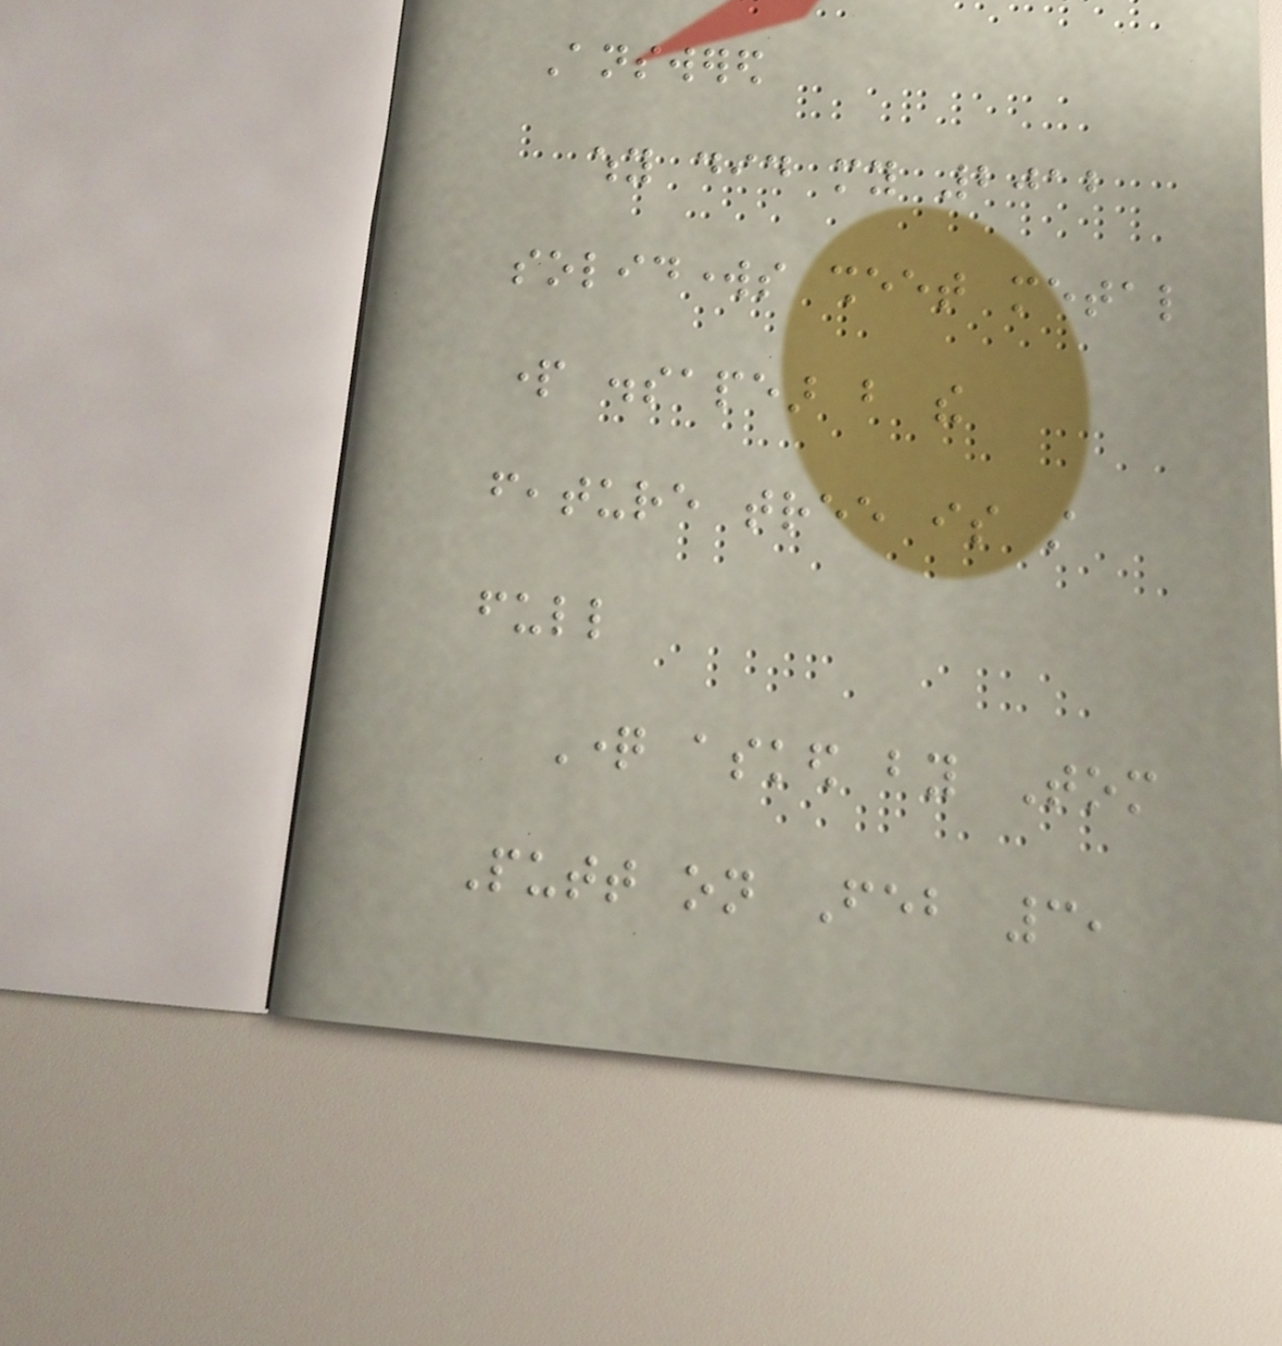Answered
why did my 2012
solidworks sheet metal
part dissapear but the
feature tree is still
full
Question asked by Tom
Putt on Feb 3,
